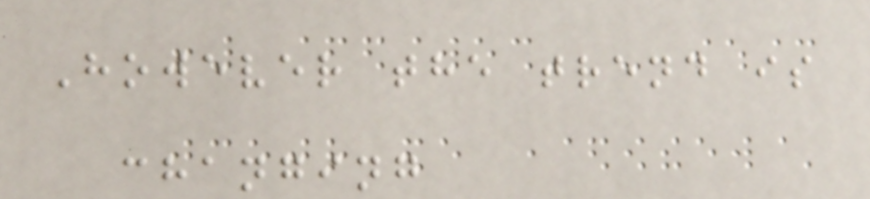However the trend is
changing
